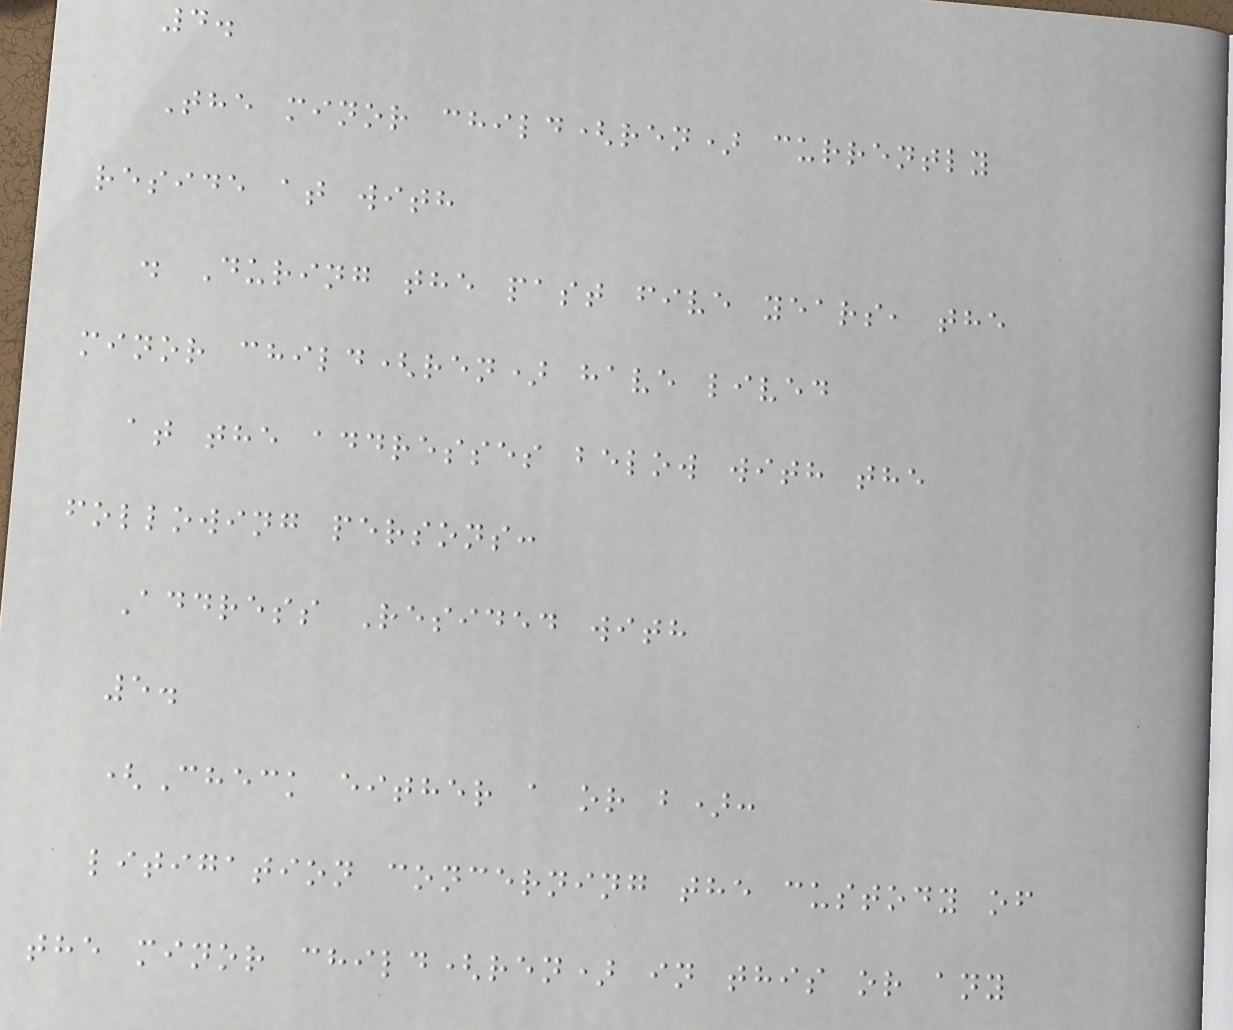4.
The minor child(ren) currently
reside at with
. During the past five years, the
minor child(ren) have lived
at the addresses below with the
following persons:
Address Resided with
5.
(Check either a or b):
litigation concerning the custody of
the minor child(ren) in this or any
